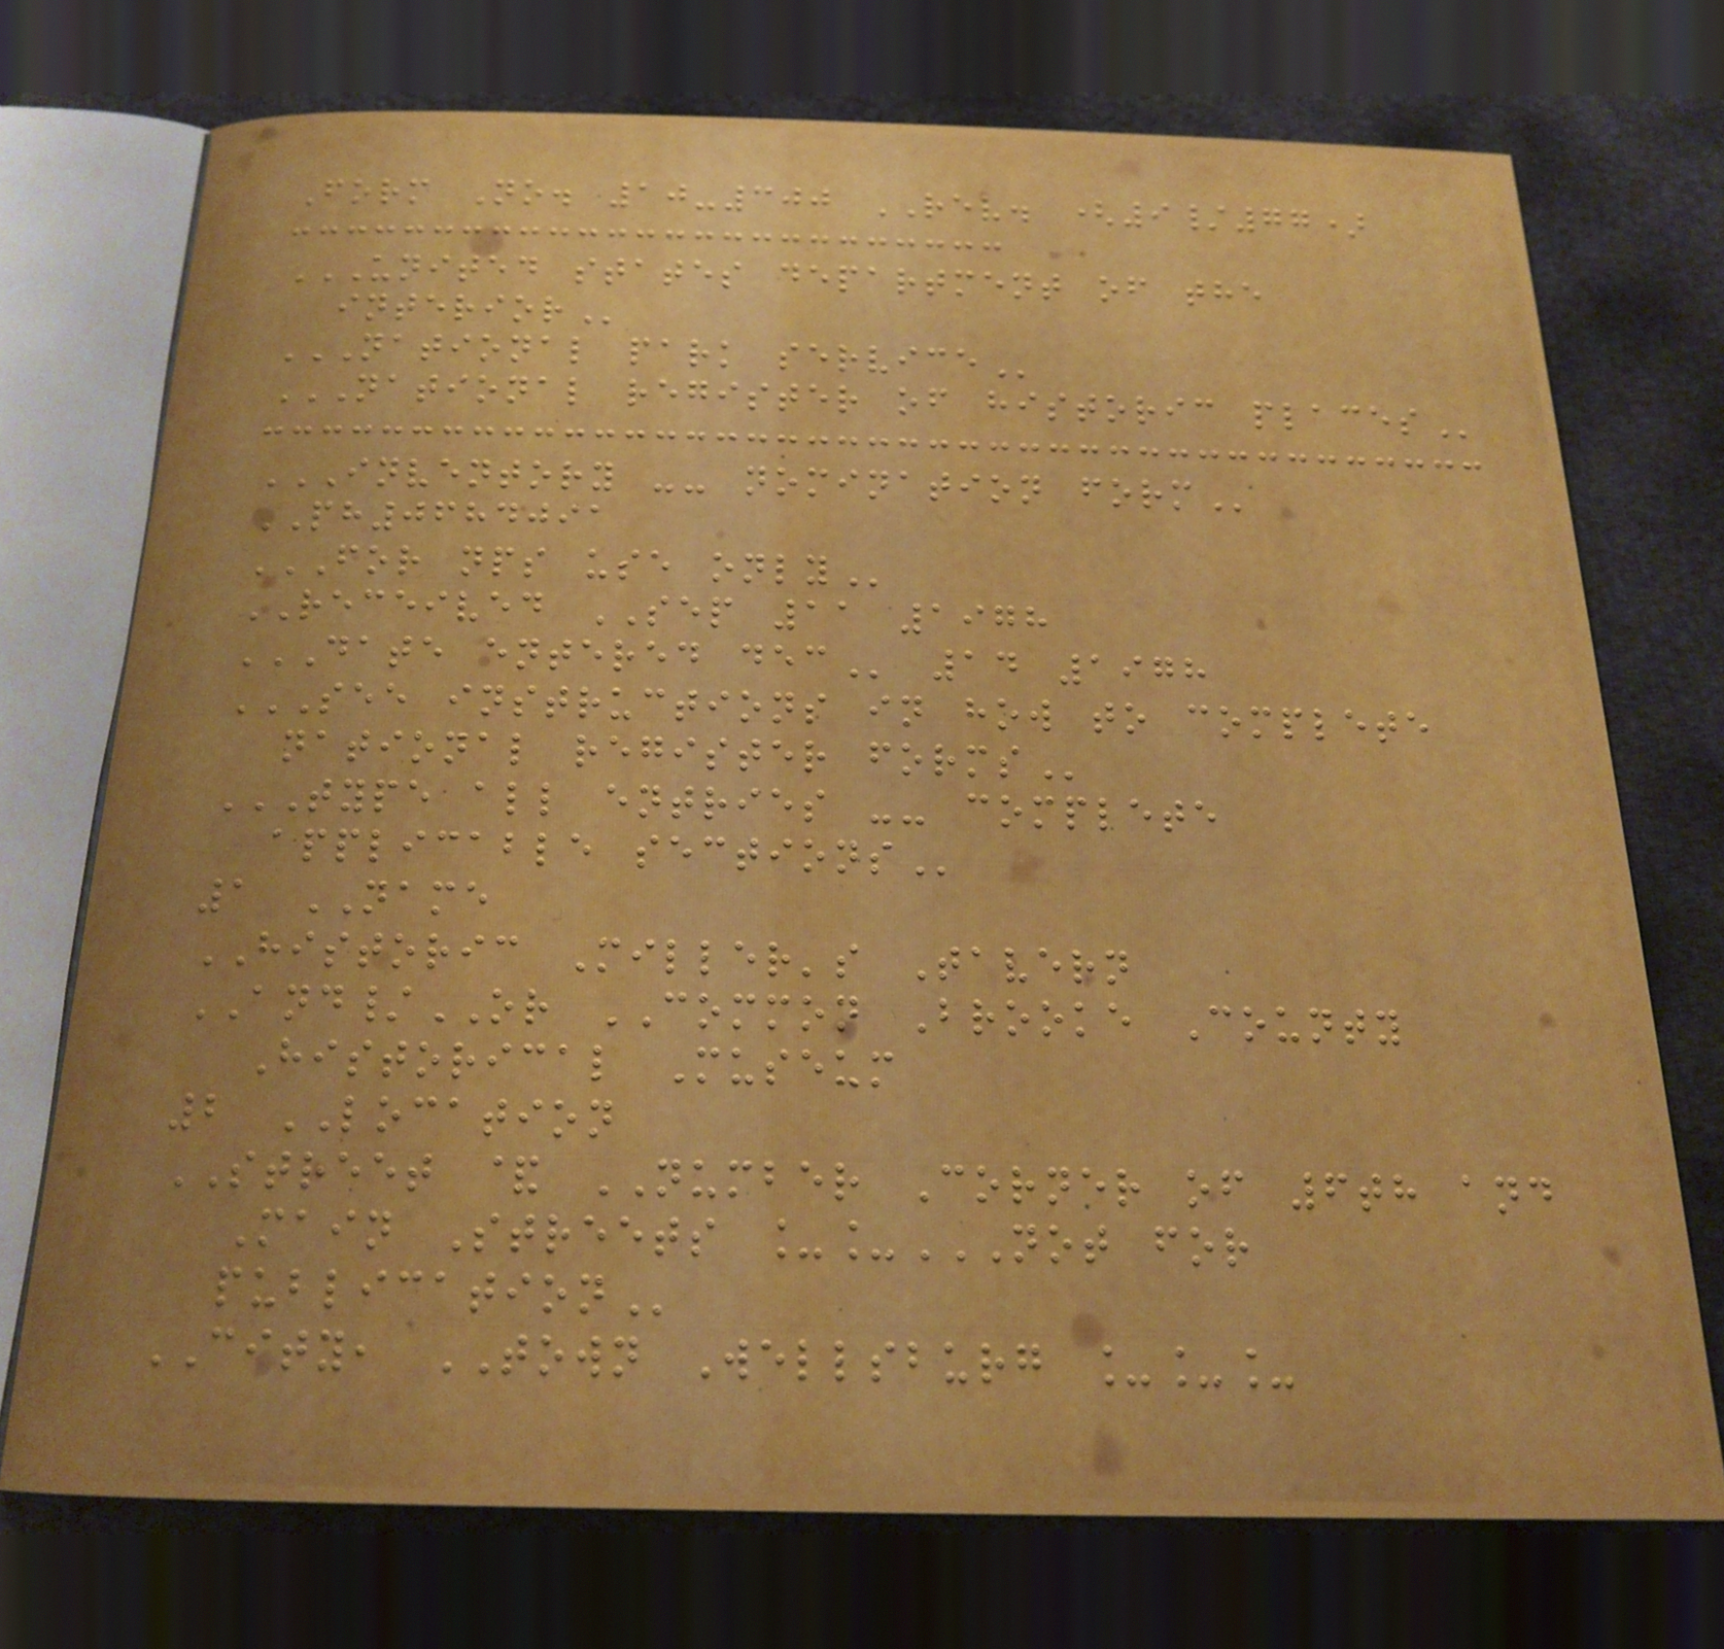Form No. 10-300 REV. (9/77)
UNITED STATES DEPARTMENT OF THE
INTERIOR
NATIONAL PARK SERVICE
NATIONAL REGISTER OF HISTORIC PLACES
INVENTORY -- NOMINATION FORM
PH0684091
FOR NPS USE ONLY
RECEIVED SEP 11 1978
DATE ENTERED DEC 14 1978
SEE INSTRUCTIONS IN HOW TO COMPLETE
NATIONAL REGISTER FORMS
TYPE ALL ENTRIES -- COMPLETE
APPLICABLE SECTIONS
1 NAME
HISTORIC Miller's Tavern
AND/OR COMMON Brooke County
Historical Museum
2 LOCATION
STREET & NUMBER Corner of 6th and
Main Streets __NOT FOR
PUBLICATION
CITY, TOWN Wellsburg ___
